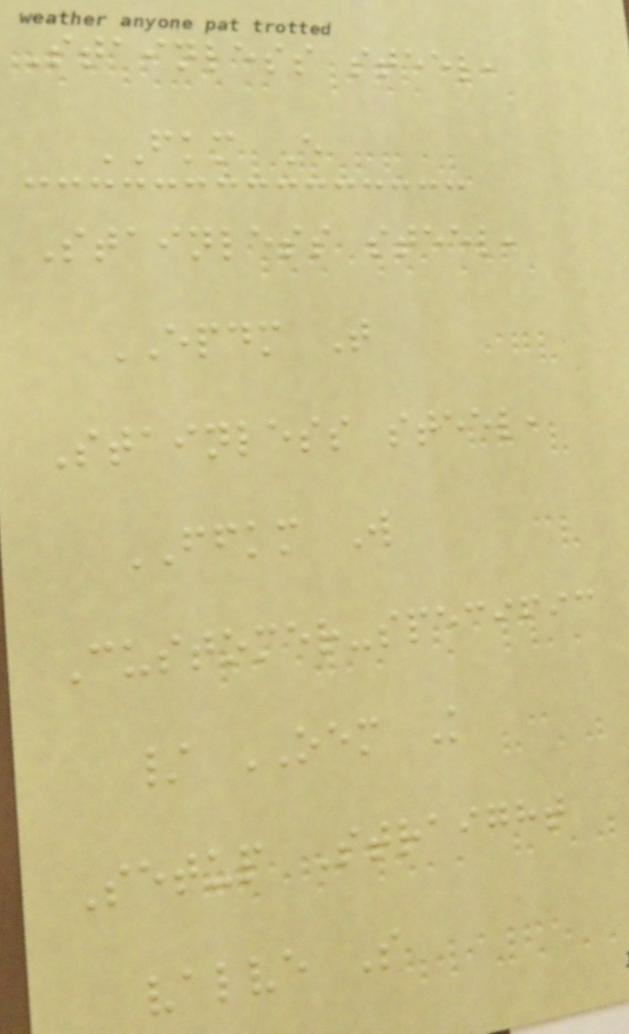Stainless steel,
FKM E
Stainless steel,
EPDM T
Stainless steel,
FFKM W
Customer-specific
/ OEM K
Setup Straight
valve S
